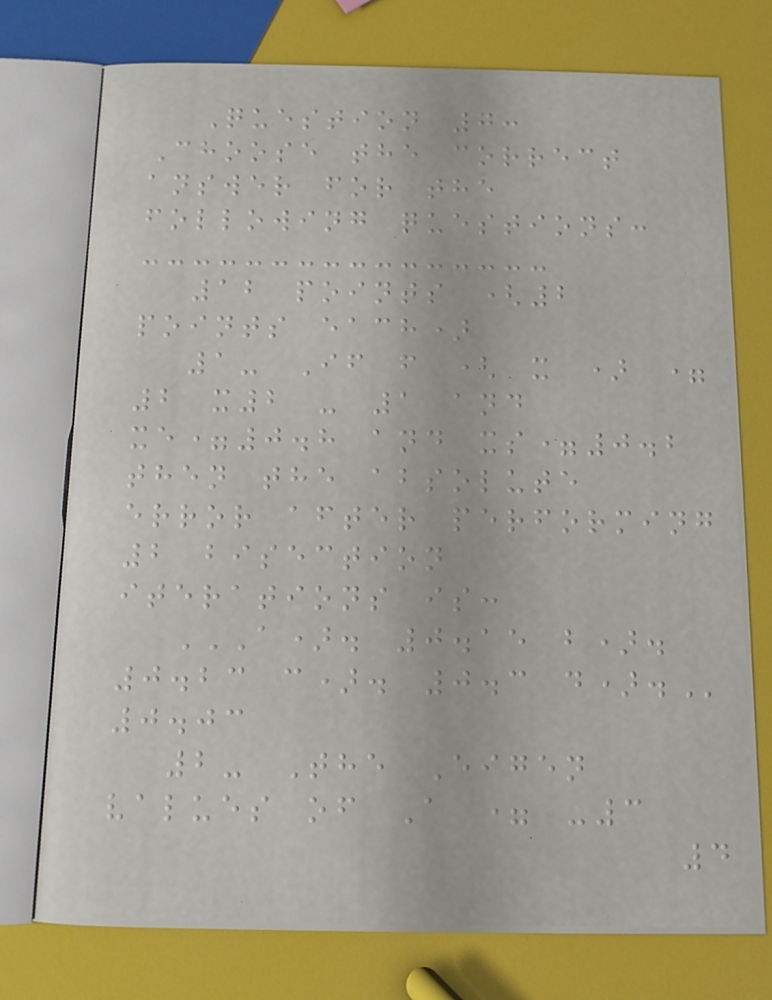Question 7:
Choose the correct
answer for the
following questions:
12 points (2
points each)
1- If f ( x ) =
2 x2 - 1 and
xe=0.8 and xs=0.2
then the absolute
error after performing
2 bisection
iterations is:
A). 0.15 B).
0.23 C). 0.3 D).
0.03
2- The Eigen
values of A = -3
4
